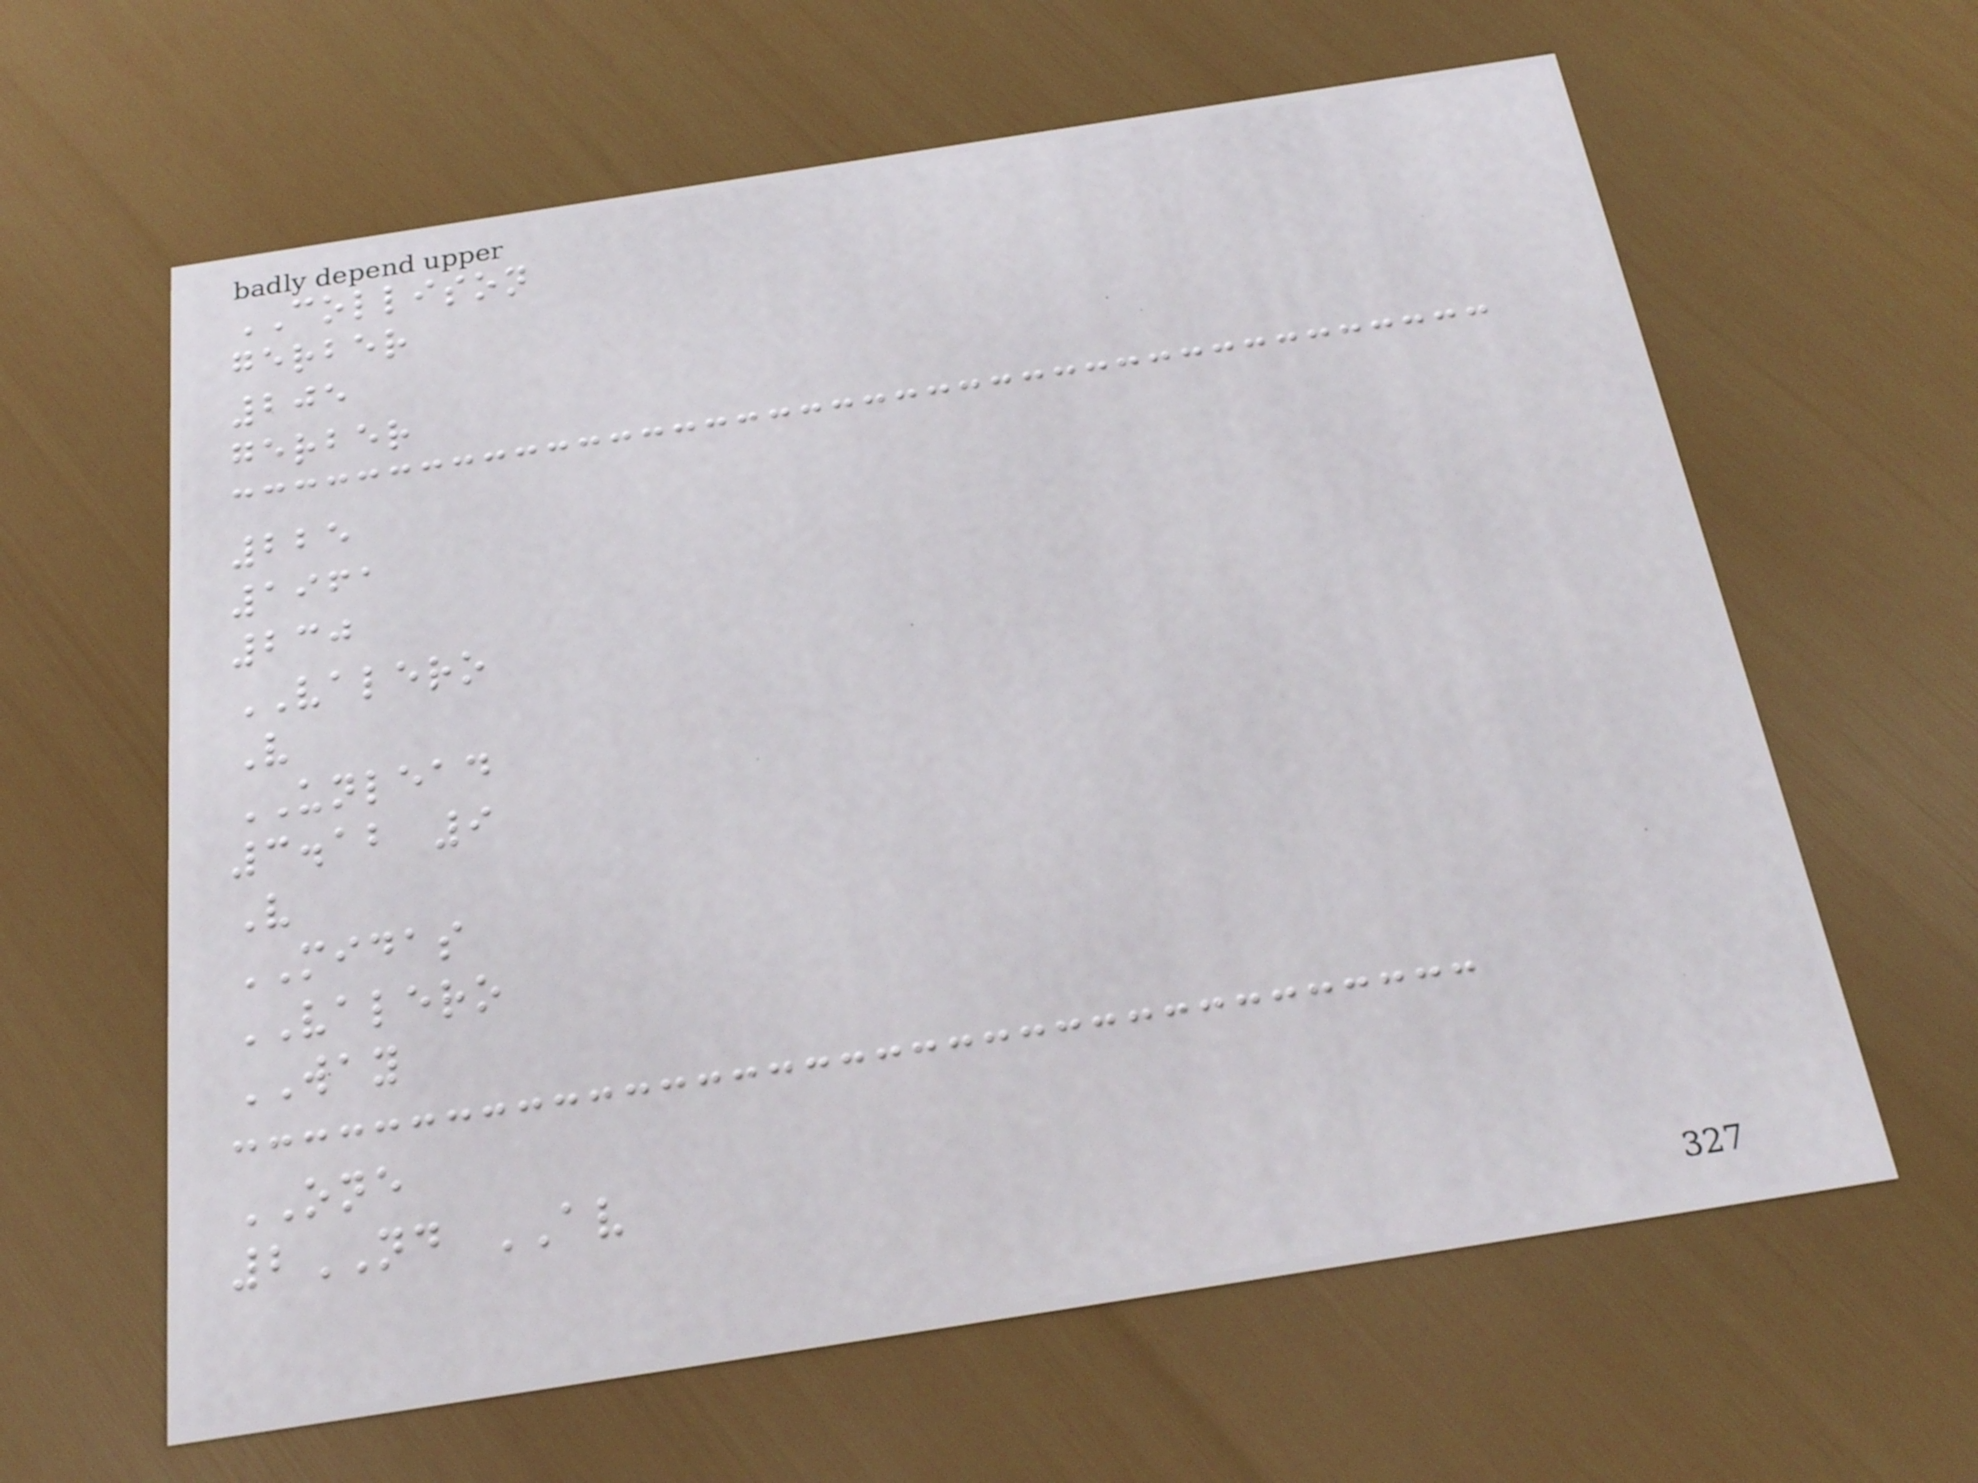COLLISON
gerber
205
gerber
225
1961
230
VALERO
V
UNLEAD
3.12 9
V
MIDAS
VALERO
WAY
ONE
2ND AV
